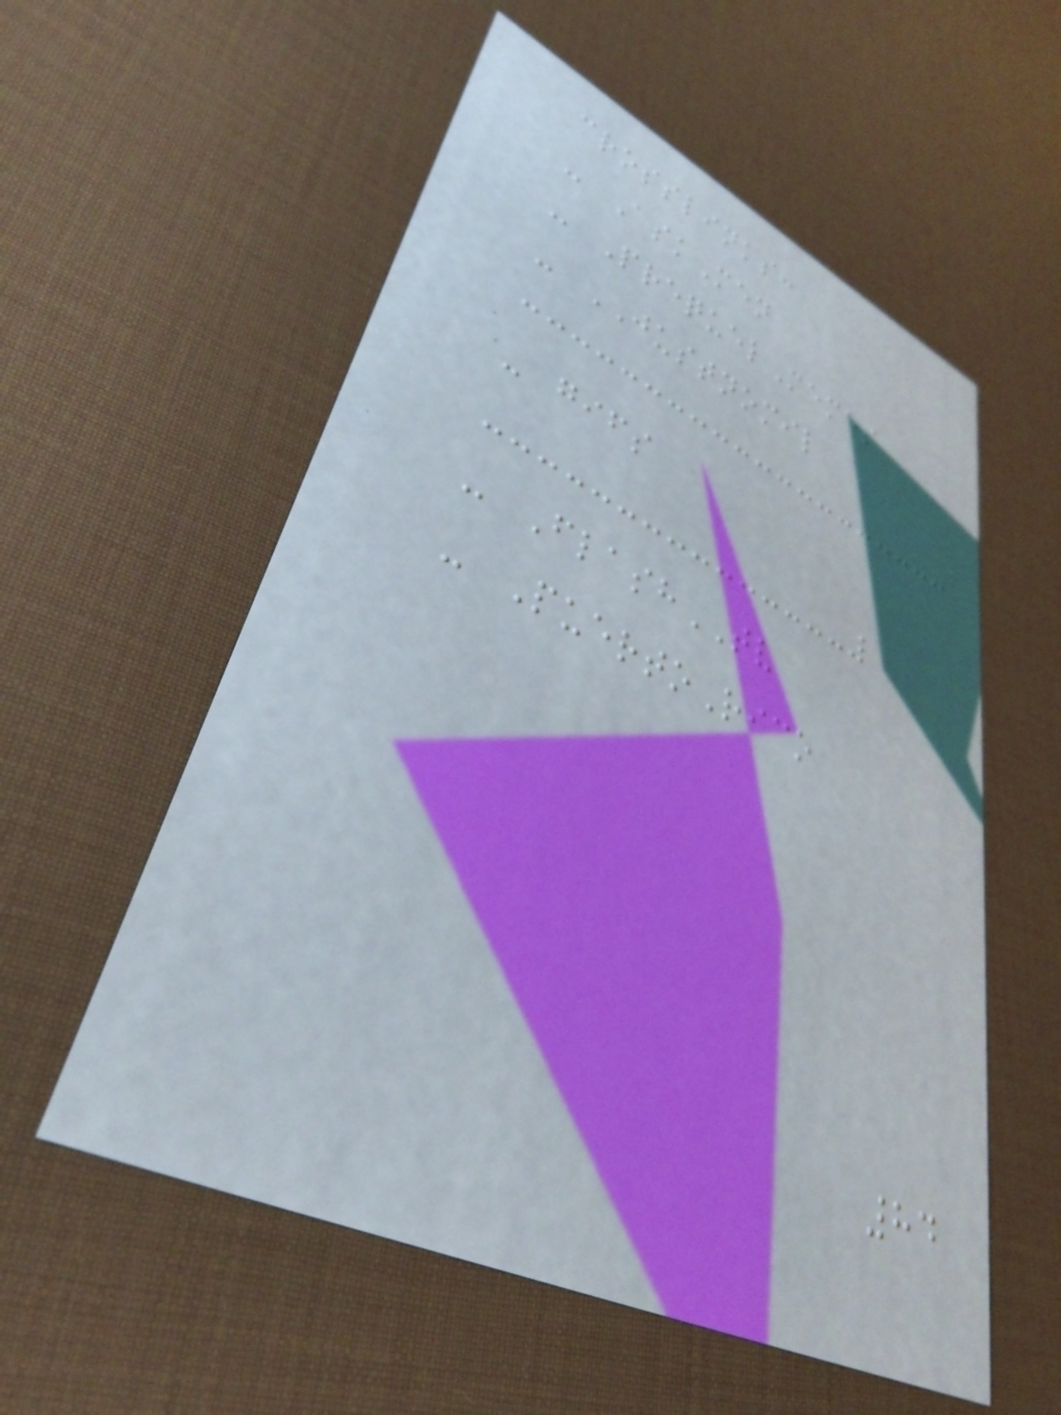crosslinks:
- AskMen
- PrequelMemes
- JUSTNOMIL
- gifs
- FlashTV
- PuertoRico
84
